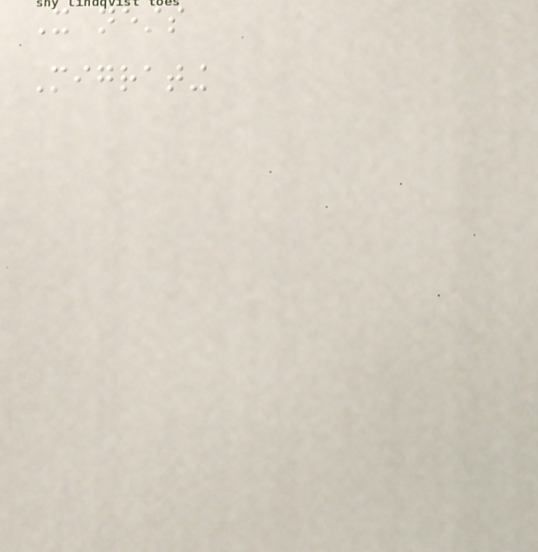It nests
Migrating
